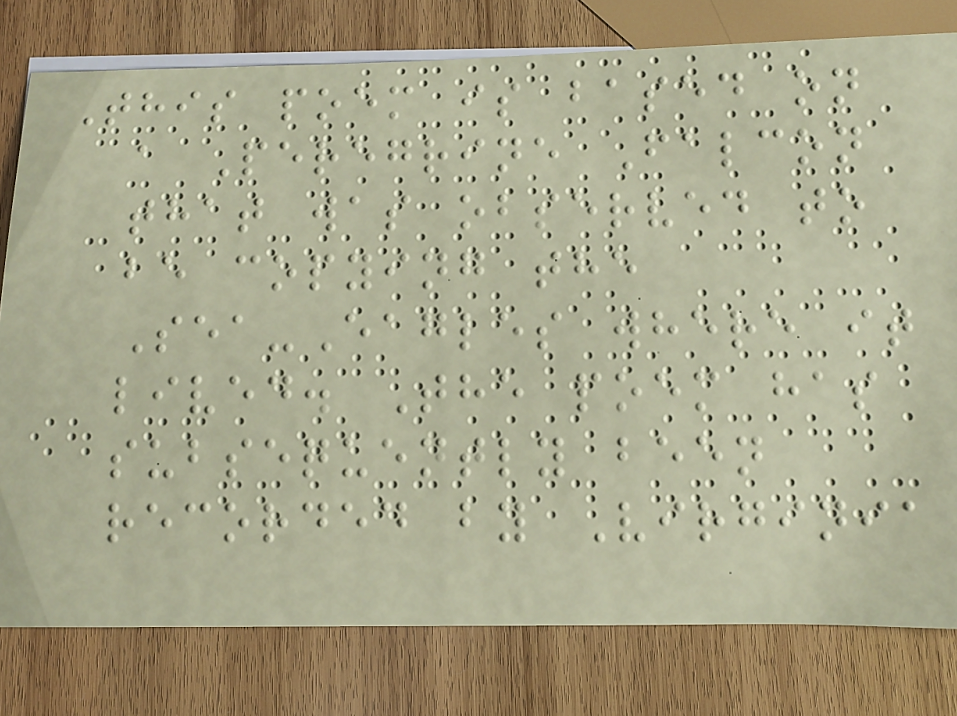This poem is based on
a Peregrine Falcon
that was observed to
be copying the
Sea-Eagles where it
lived. The poem has
subsequently been
recorded by Virginia
